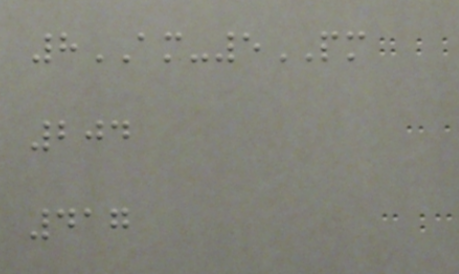8AM-5PM
204
417
